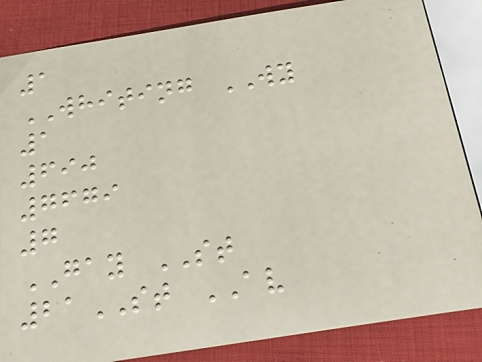1
WHITING WY
1
690
7679
7
GAY ST
21ST AV
